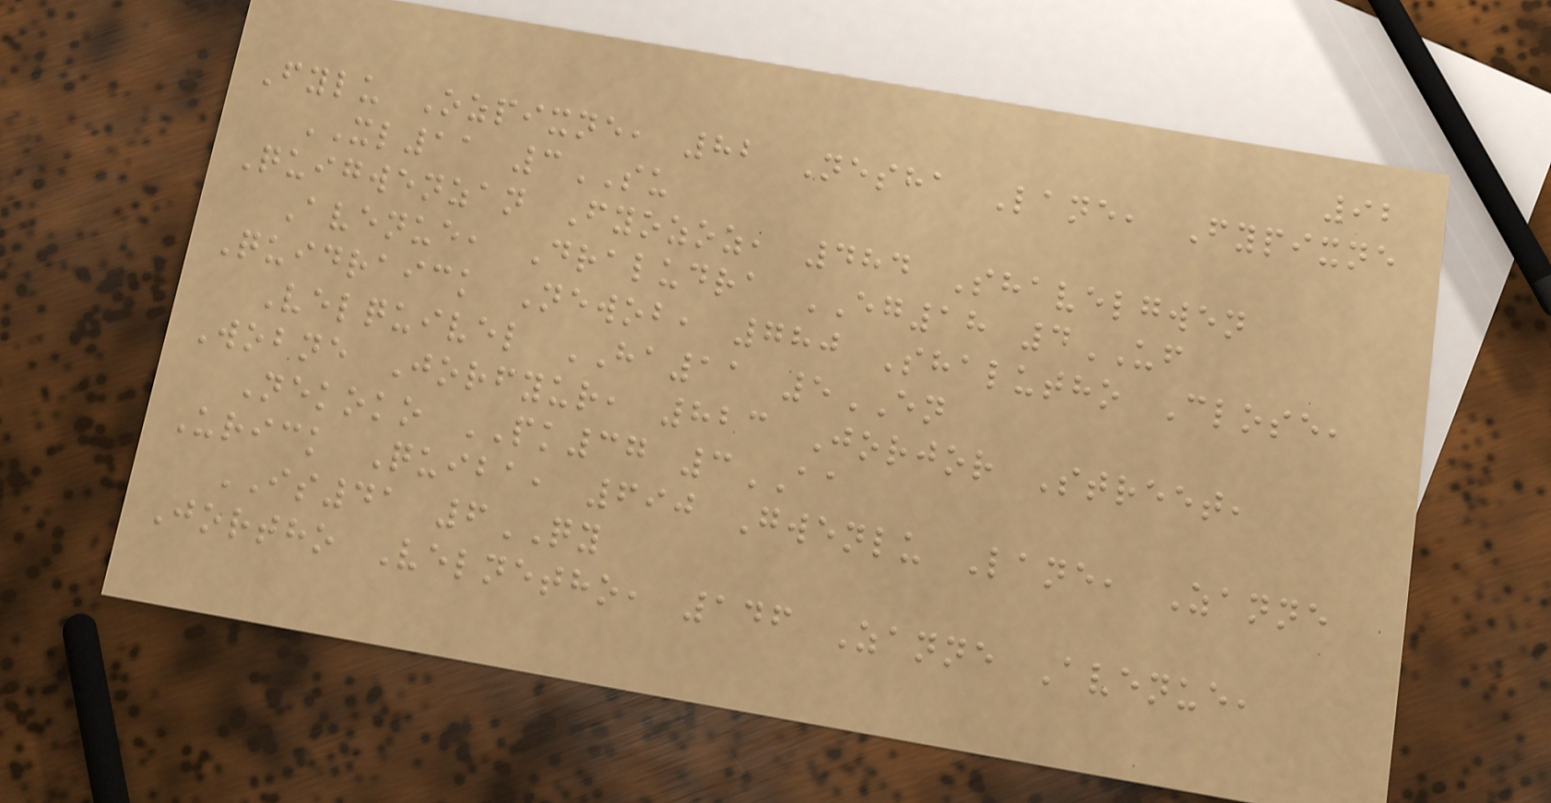92
Fylu Ozpixne, 82 Nesha Lane, Fypixne
XL11 3SU
Quigwenzan Fyozoz, 484 Shavelgwen
Avenue, Draludra EG18 4UF
Quidraick Newob, 780 Shalutho Close,
Velquivel HA11 5EN
Wobne Jorfyur, 823 Jorjor Street,
Nekoko PK37 3AA
Urick Quiba, 690 Gwenlu Lane, Zanne
IS41 6QY
Jortho Velnetho, 146 Zanne Avenue,
